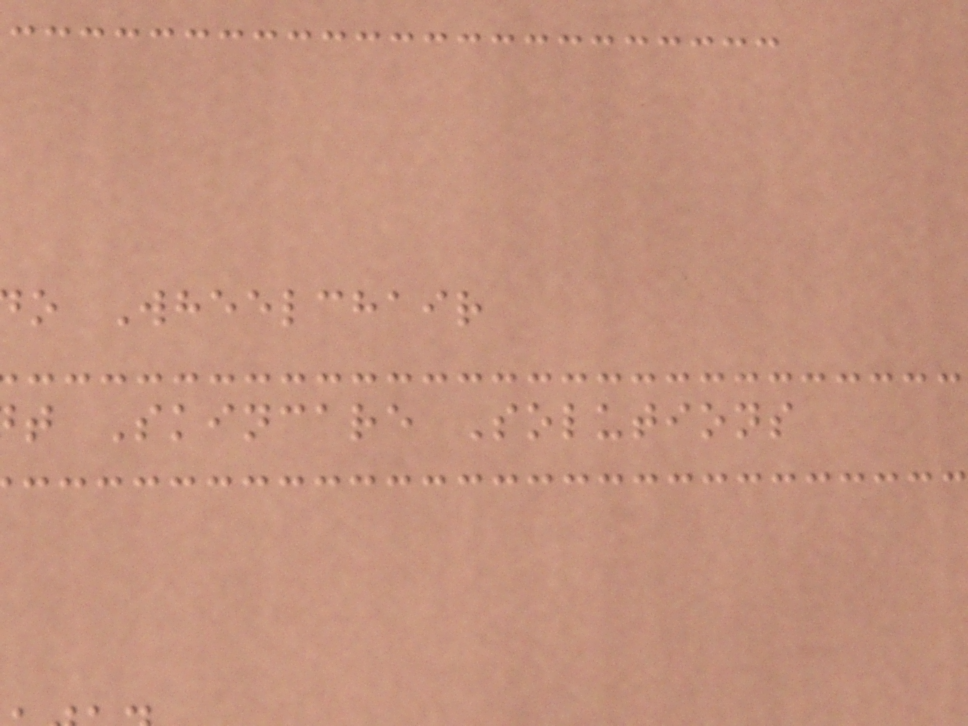o Wheelchair
t Skincare Solutions
